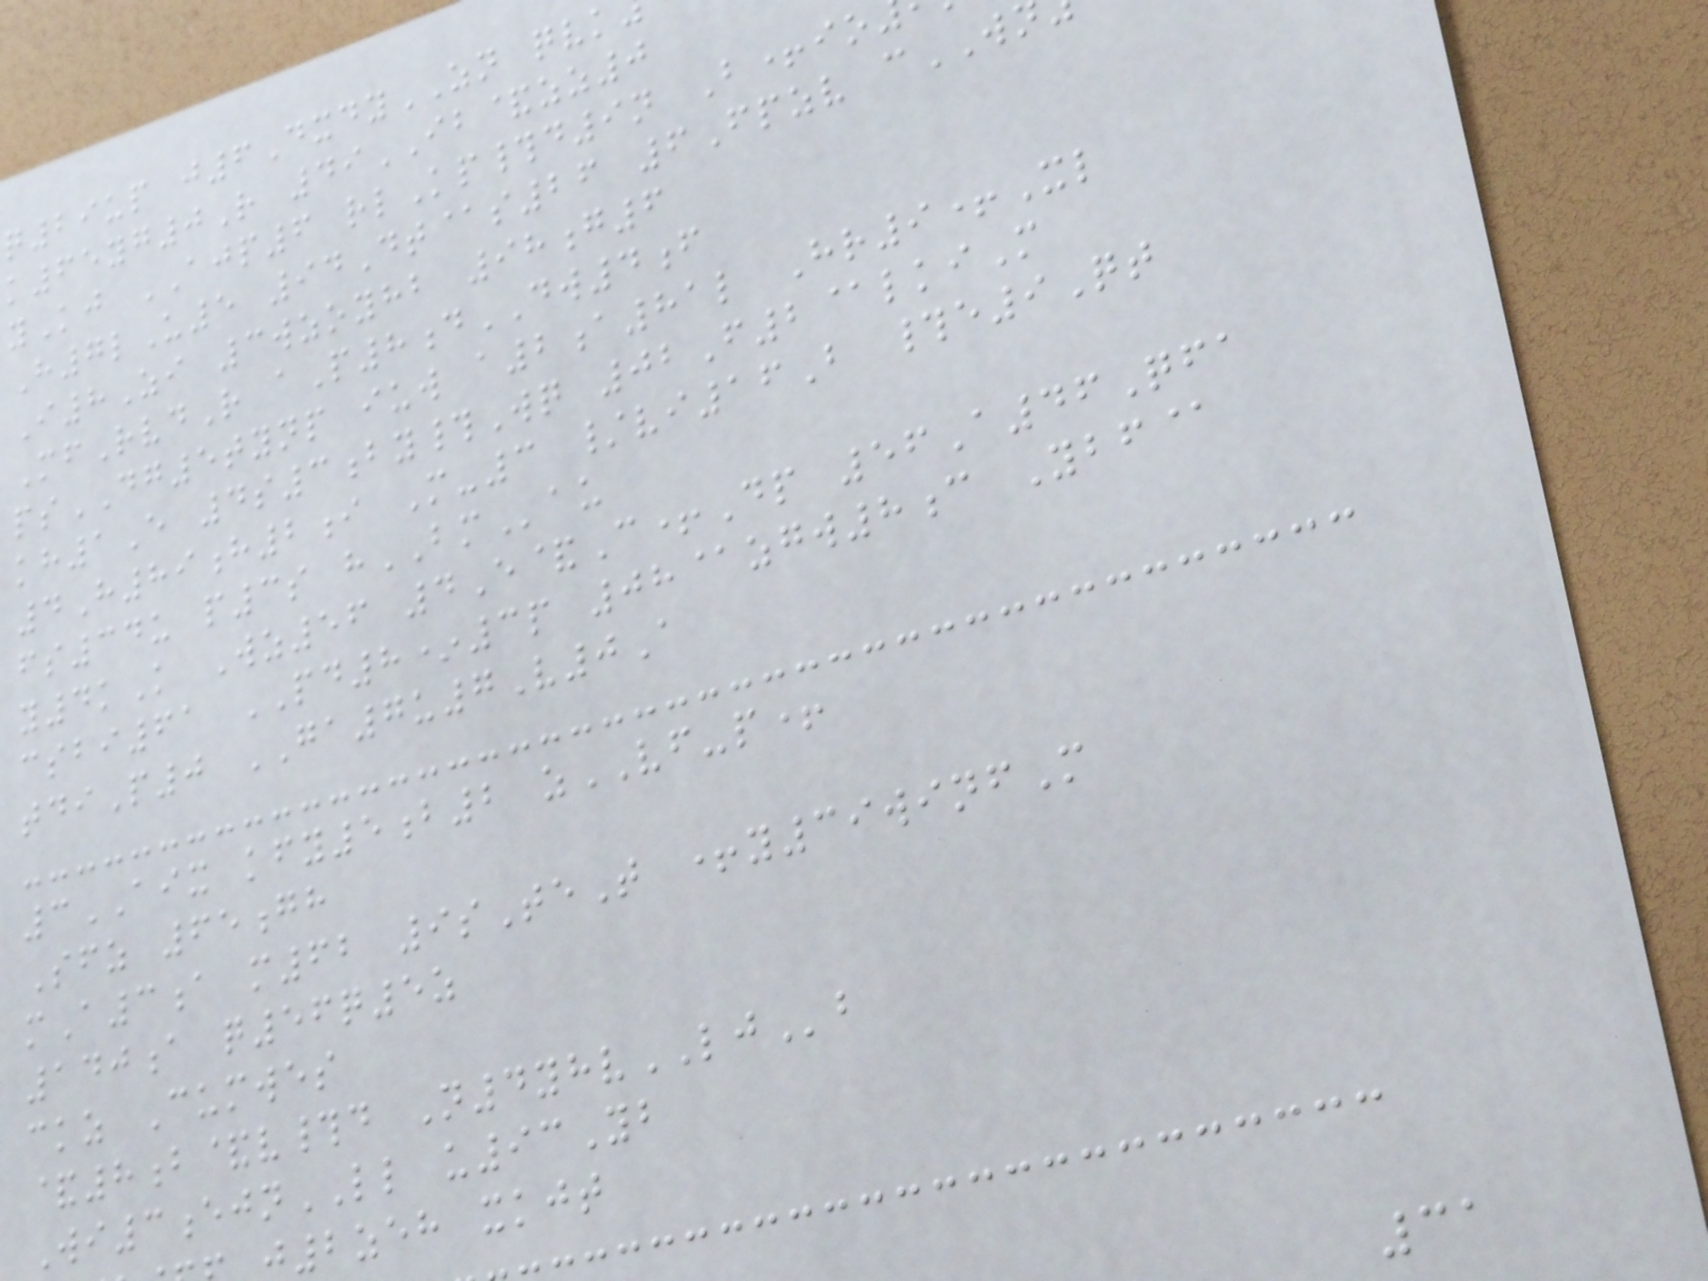q29up j6DxdyZN qvk
k65yg0R 49IB&zz0
yKj AJP6 rlKp#d9n B+io
H7lU5 94Dt@s26 6Fpzv c
I8Zi 3wzoyhb 98g6
MfRvdR aP8dDW4f
psDG5tynp iuw a2a81l Hr9+Xl
kh1E 4s3by#Wq 02F2@lkiM
4H89h2i M-3 /vi16B #e9Qt
fs34u p3s hBMau
y4kK Wz56 4E&C+Dp 56A46Qfa
csbi61 PD8*3p 08@zgw8c Ybf@
tdiP0 GA7u7V0A
3AIX kfy5b2 zVF-p+
Sfz 65gh
mA3a m62 9sTeT +y39winfM
140a q56q5z
ckz Cumwes
&8b&v#d N4yhvLJb
Wi3ejnLL u93Yb
j2zeh xkjt
31
